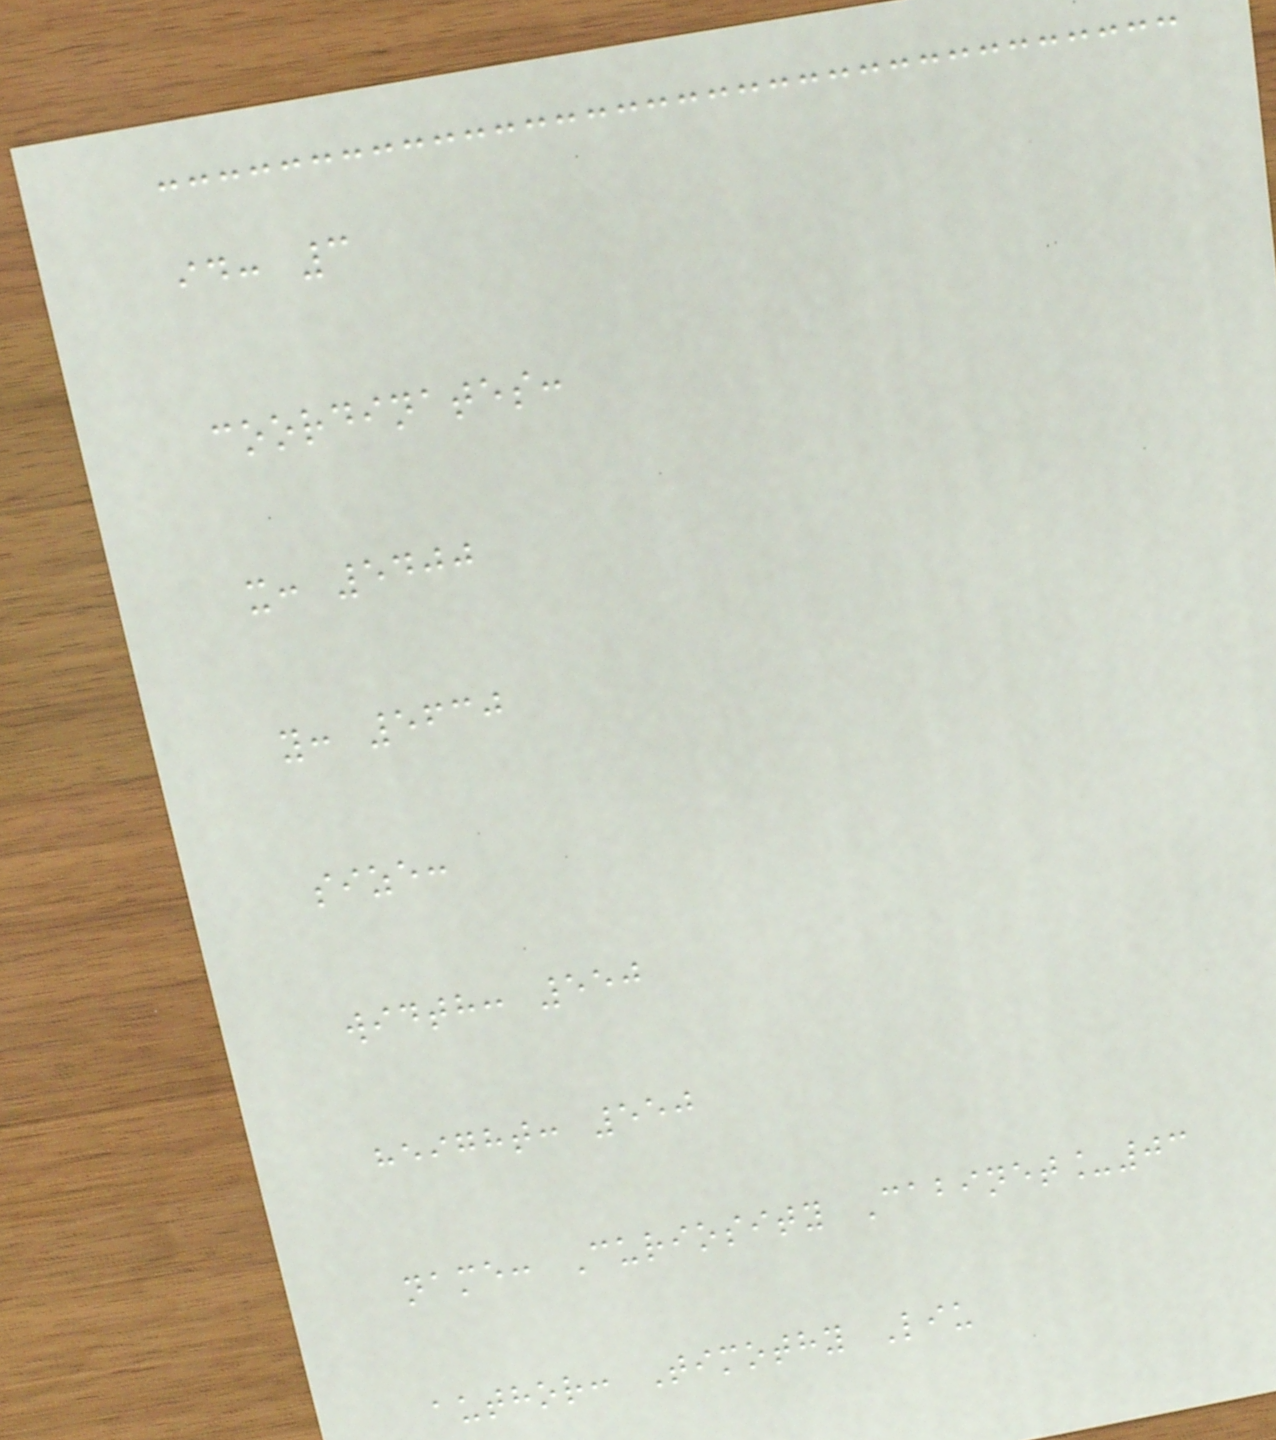id: 3
coordinates:
x: 5400
y: 5630
size:
width: 550
height: 550
name: Curiosity Cabinet_03
author: Timothy Liu
